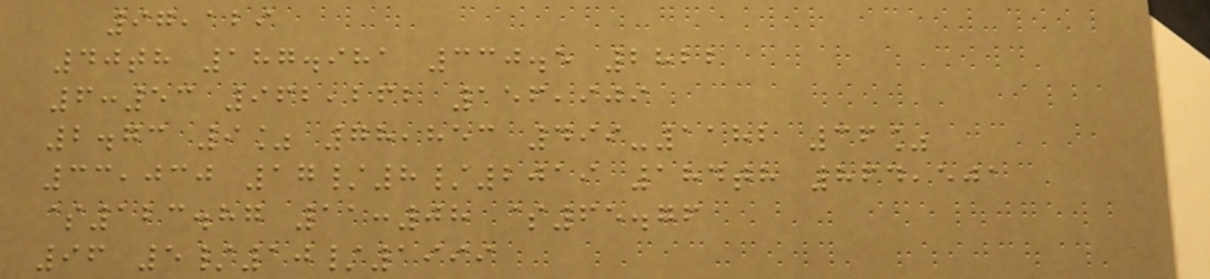97,129
40th 187.981 330.5 2822
6:53 962,262 156,909
2.73 9% 78,853 499-1182 36%
33,030 17/8/2019 184th 864,501
$123.87 11:08 $65.76
96 5/10/1999
